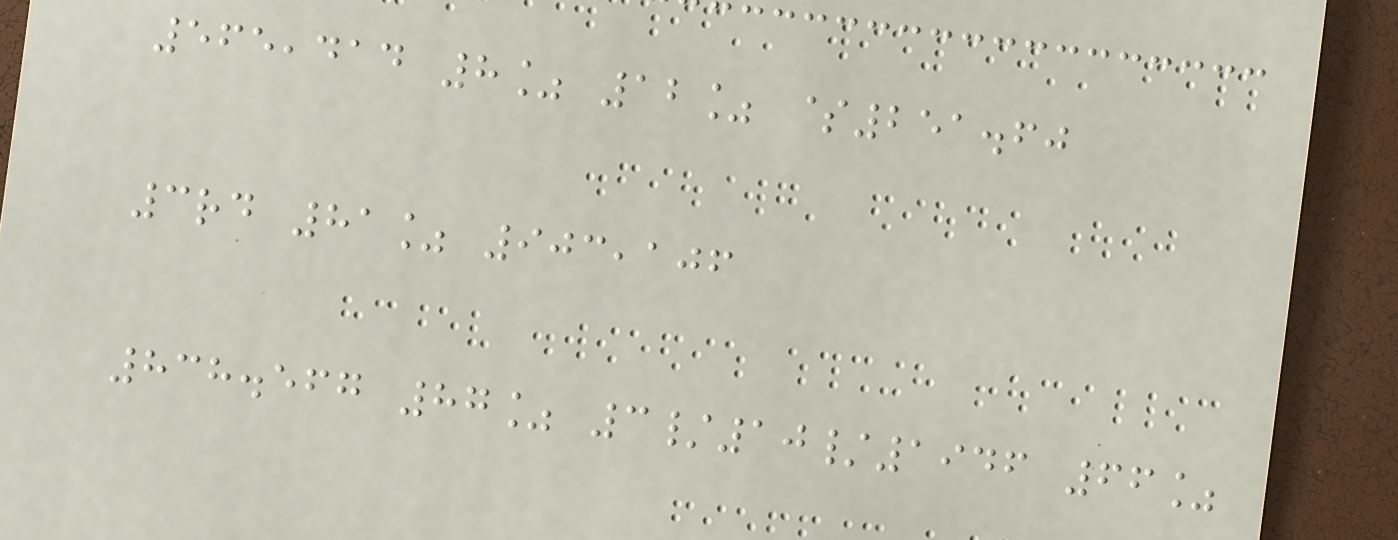565,414 8% 12% $251.60
3rd 81% 903,106
838.567 87% 3/10/1946 66%
